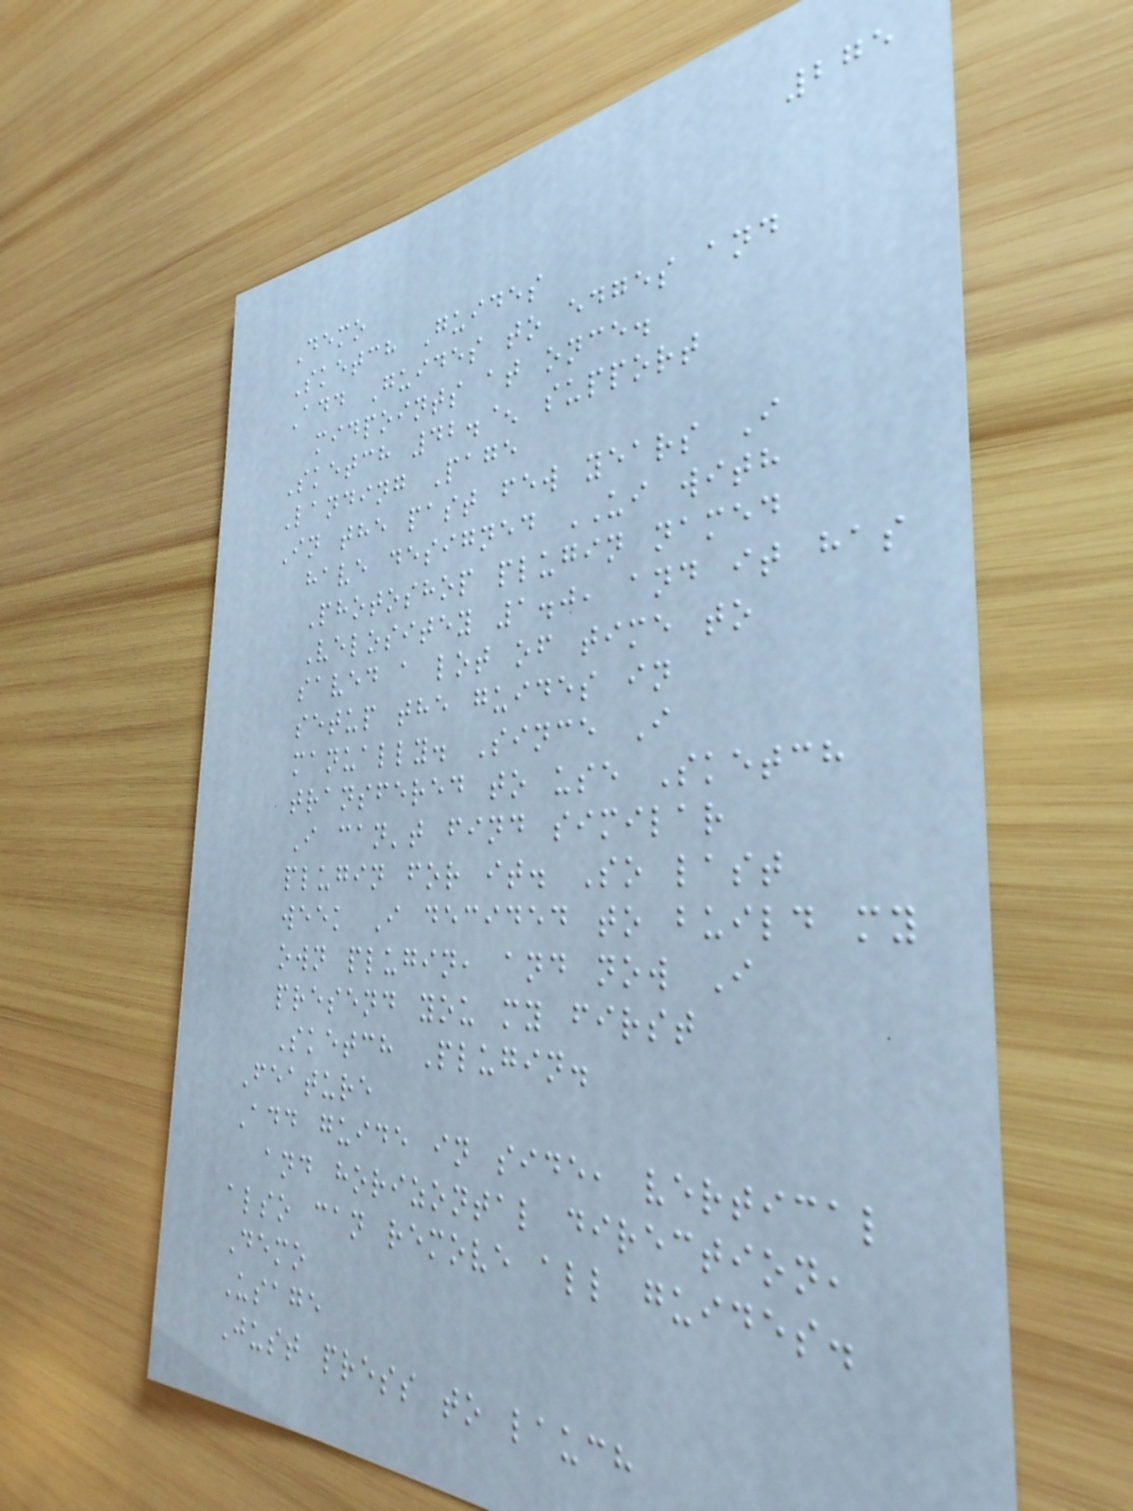275
Demo
Sketch Guides
Add Guides to edges and
midpoints at once.
Sketch 42.^ support
Landing Page
In the past few years I
have designed UI with
Photoshop plugin named
Velositey 1.0, and it has
saved a lot of time to
setup the guides in
manually. Since I
transfered to use Sketch
I can't find similar
plugin for it. So last
week I decided to build my
own plugin, and now I
presend you my first
Sketch Plugin.
Feature
Add guide in side, vertical
and horizontal direction,
also can remove all guides.
Demo
Usage
Just press to lauch
